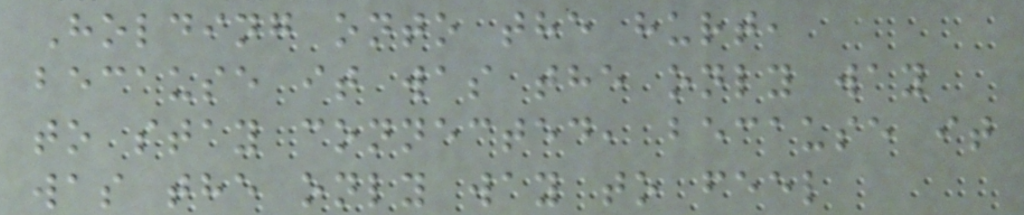Holding onto the hurt,
because it was the only way
to stay connected, because it
was the only way to feel
